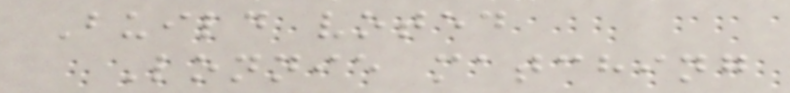Build voted
Lonnie matching
